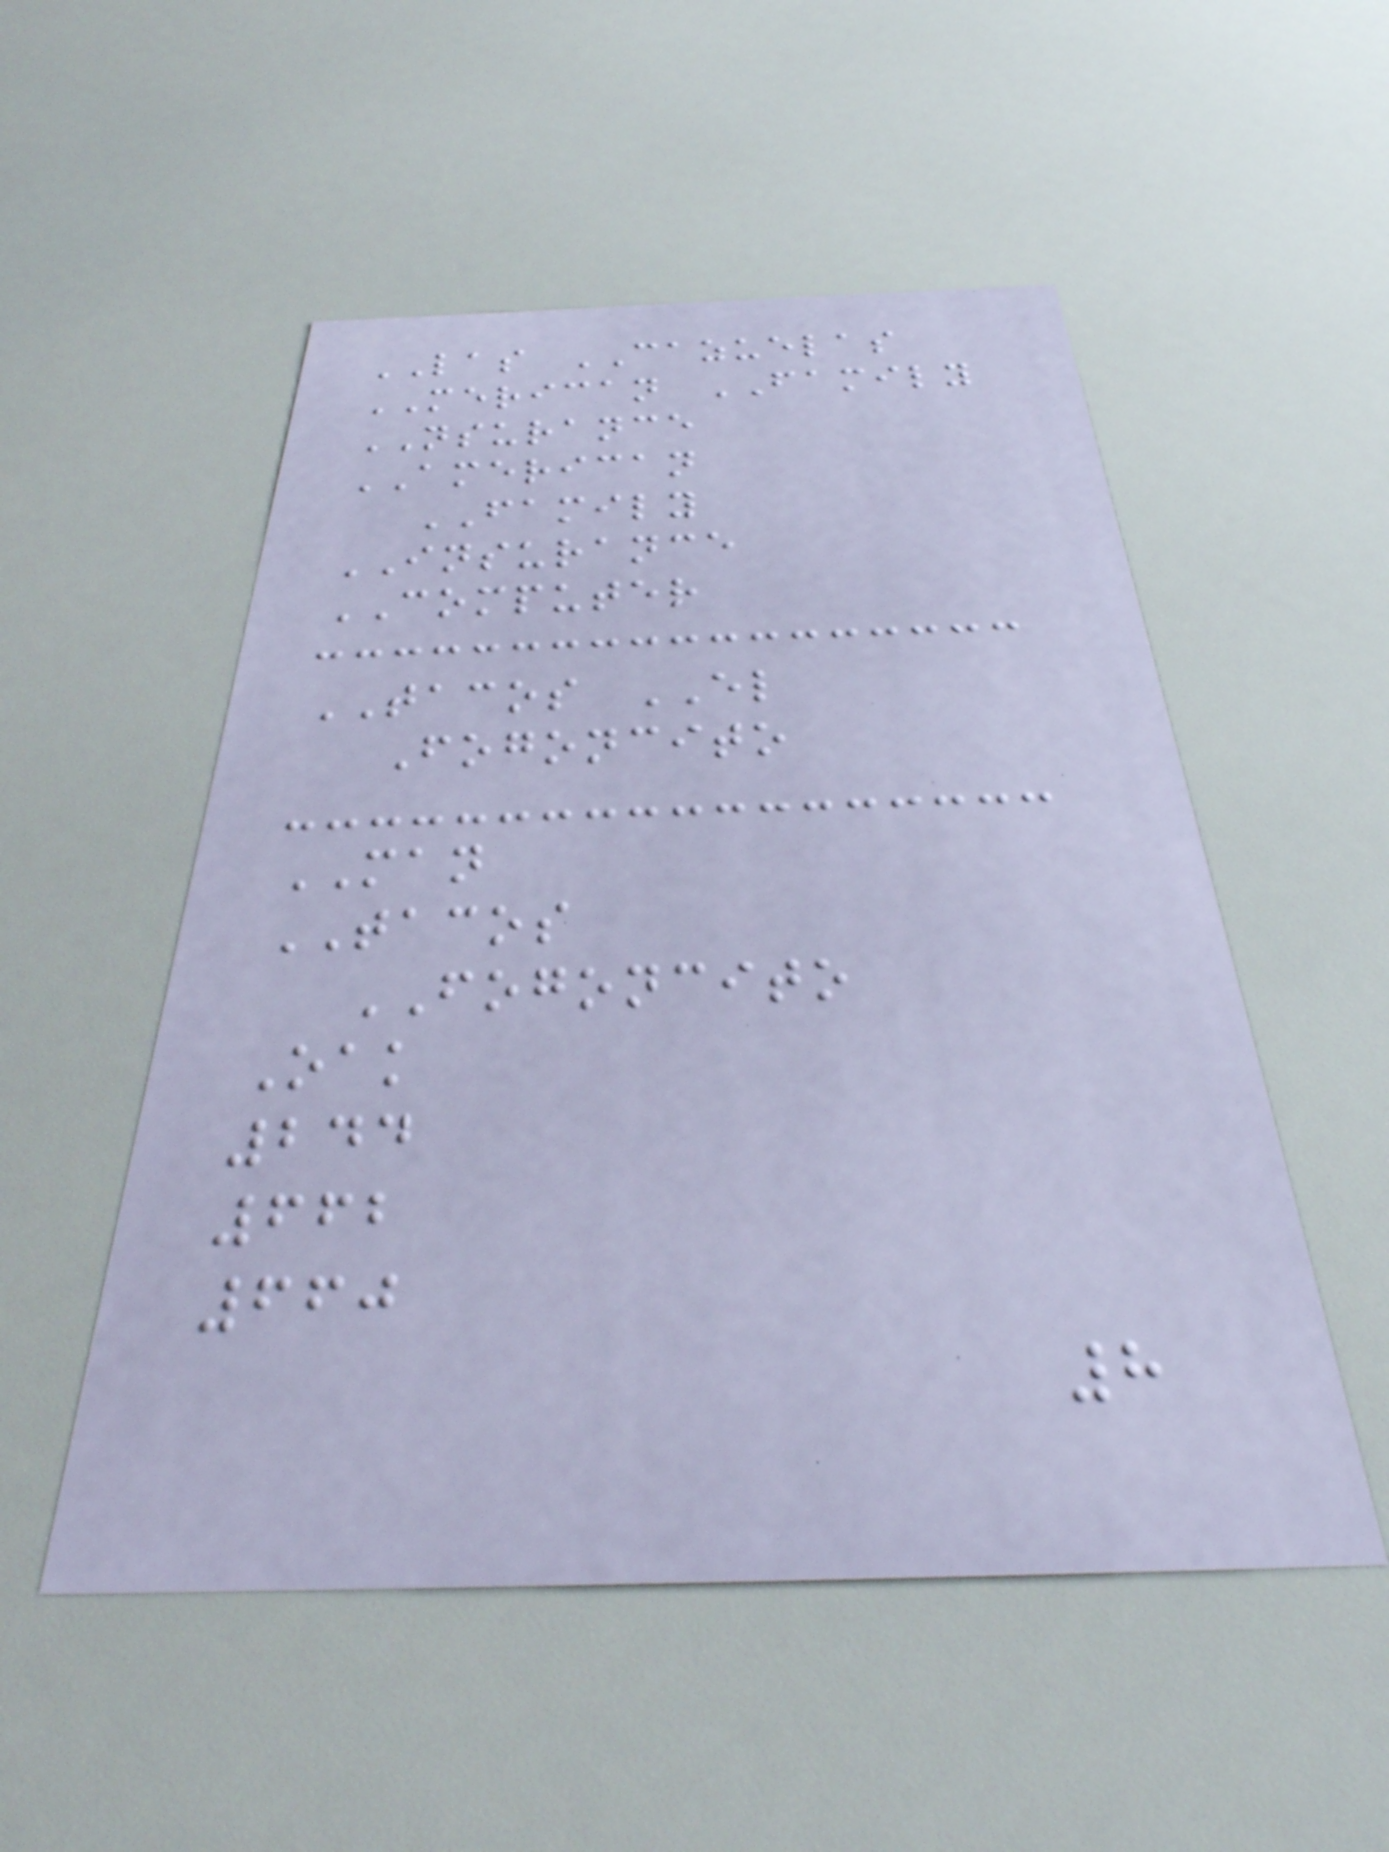LAS CAZUELAS
MERICAN FAMILY
NSURANCE
AMERICAN
FAMILY
INSURANCE
COMPUTER
TACOS EL
Fogoncito
MAN
TACOS
FOGONCITO
Oak
244
662
660
8
